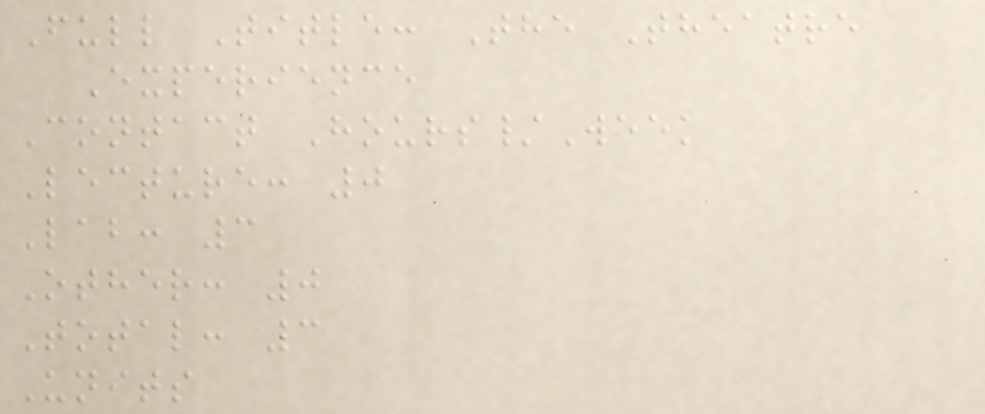Full Title: The Theatre
Experience
Contact Hours/Week
Lecture: 0
Lab: 3
Other: 0
Total: 3
Units
